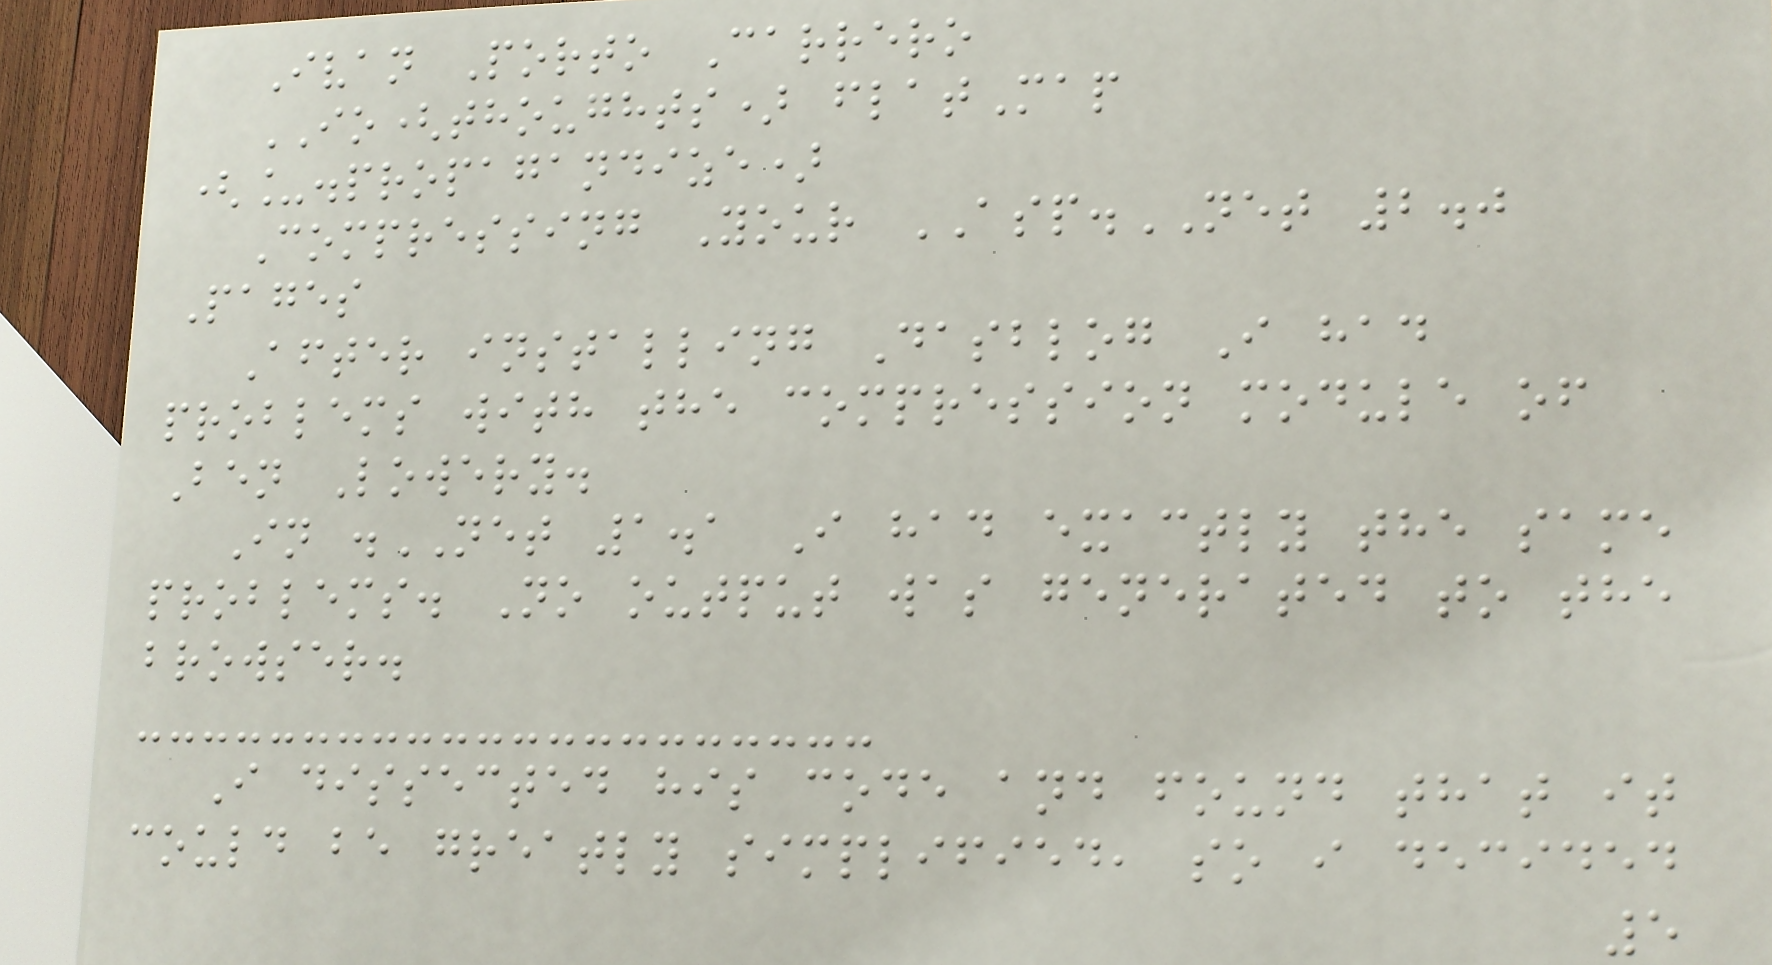Ivan Porto Carrero
IO(thoughts) flatMap
(_.propagandize)
Compressing Your ASP.NET 2.0
Pages
After installing Dasblog I had
problems with the compression module of
Ben Lowery.
In .NET 1.1 I had exactly the same
problems. No output was generated to the
browser.
I dissected his code and found that it
could be greatly simplified, so i decided
5
